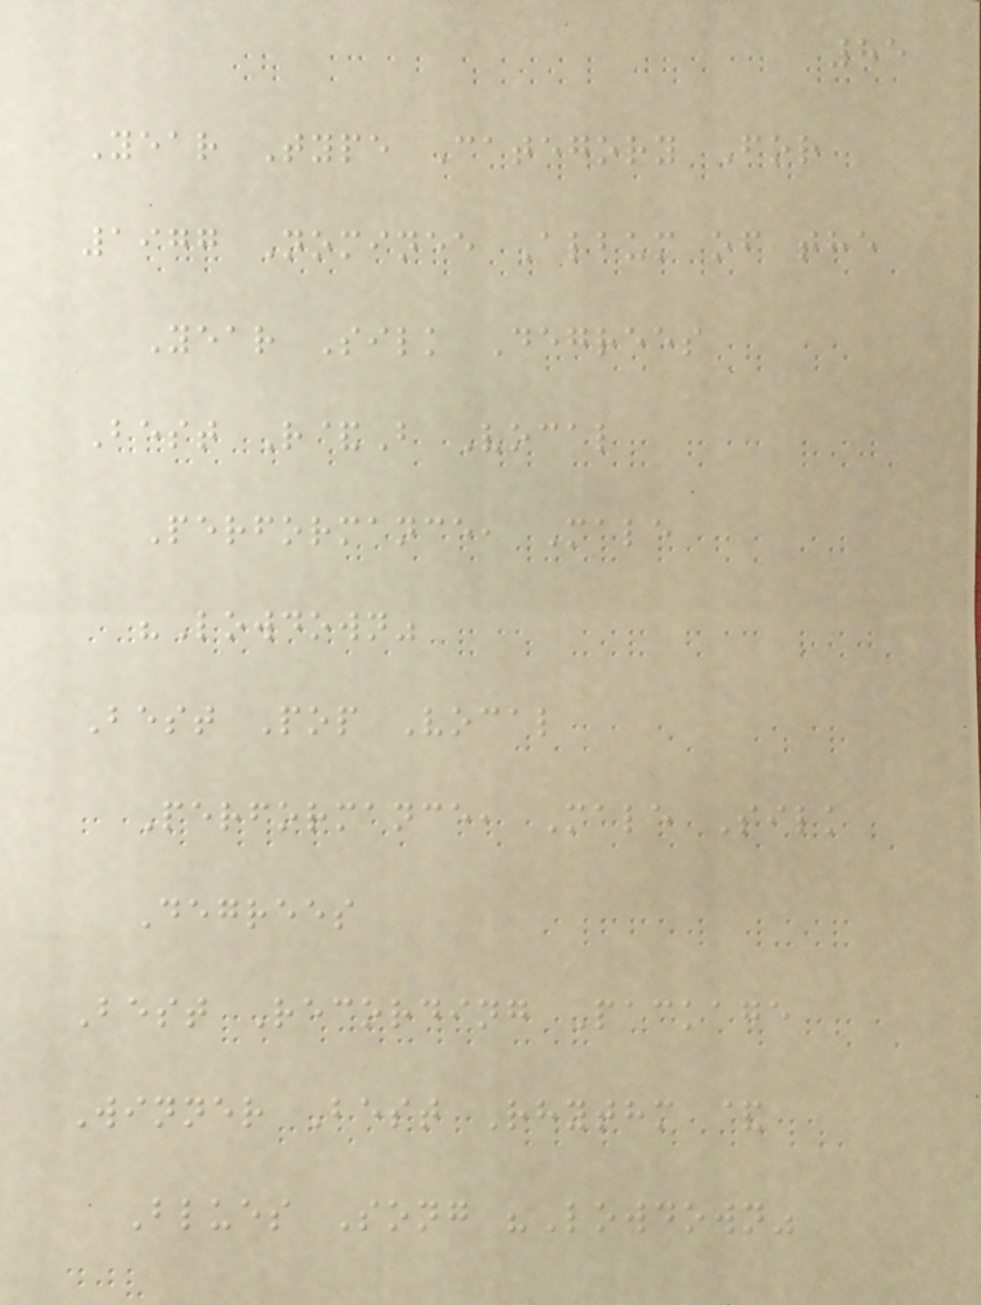85
Year Type Category For
1977 Nominee Album of the
Year Silk Degrees
Best R&B Vocal
Performance, Male
"Lowdown"
Best Pop Vocal
Performance, Male Silk
Degrees
Best Recording Package
Winner Best Rhythm &
Blues Song "Lowdown"
